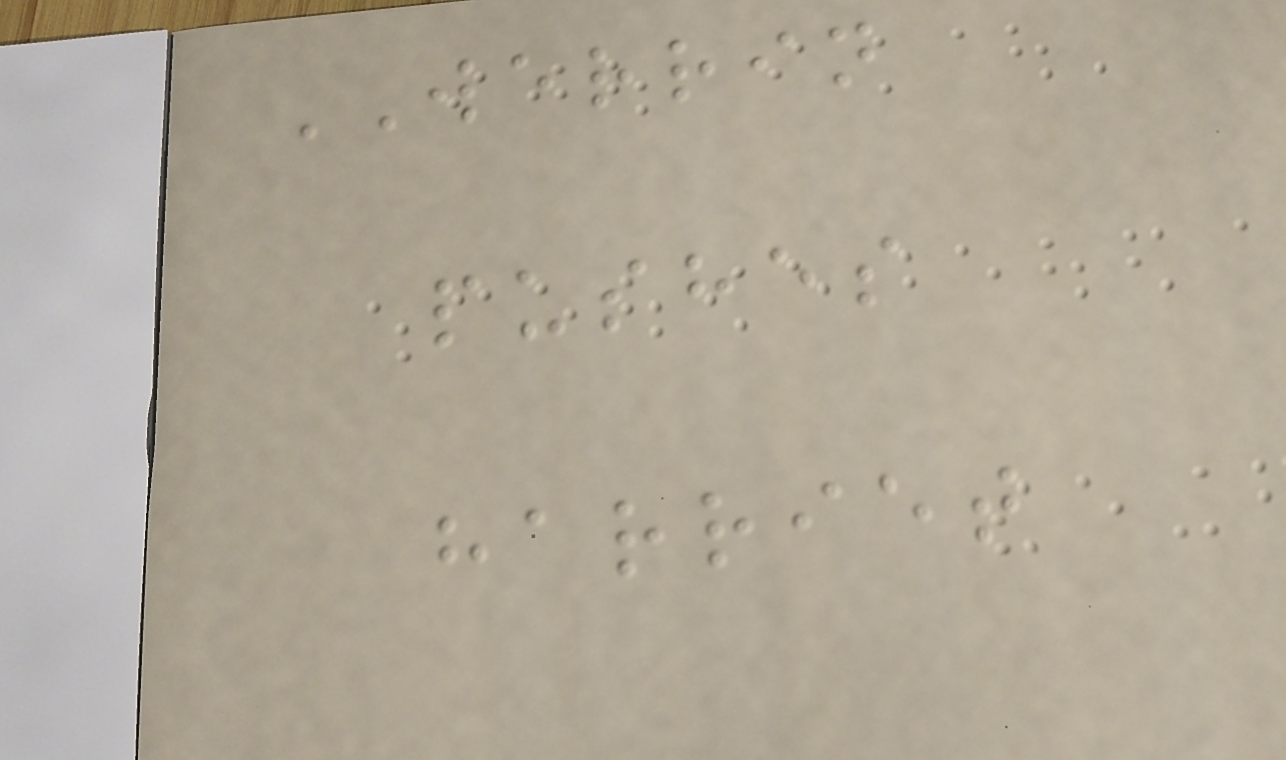WERRIN
pushes
harriet
